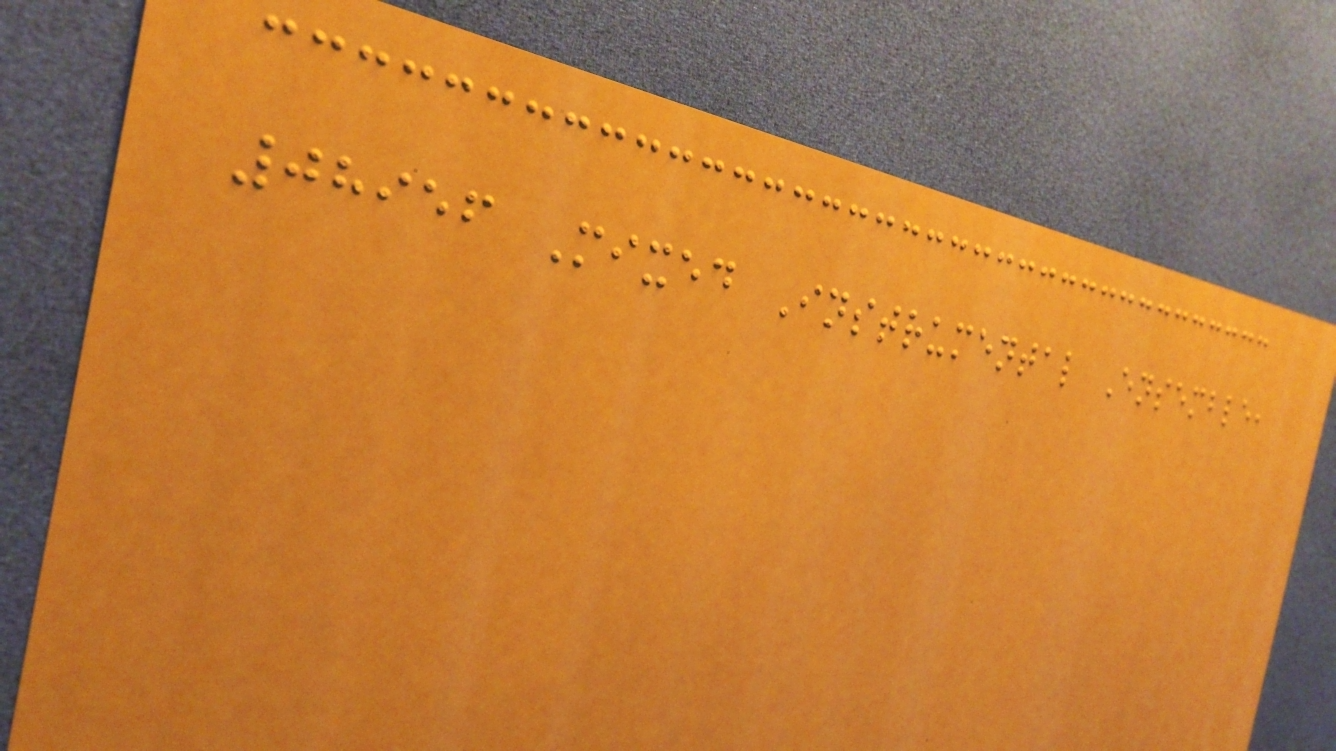08956 Mixed Instrumental Ensemble,
